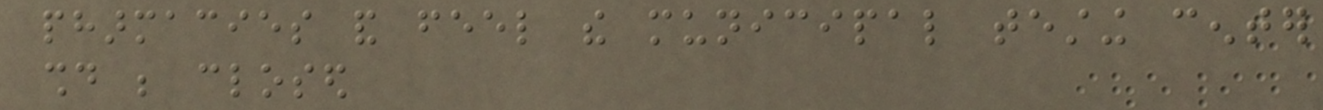pharmacies and feel the municipal testing center
should be closed
